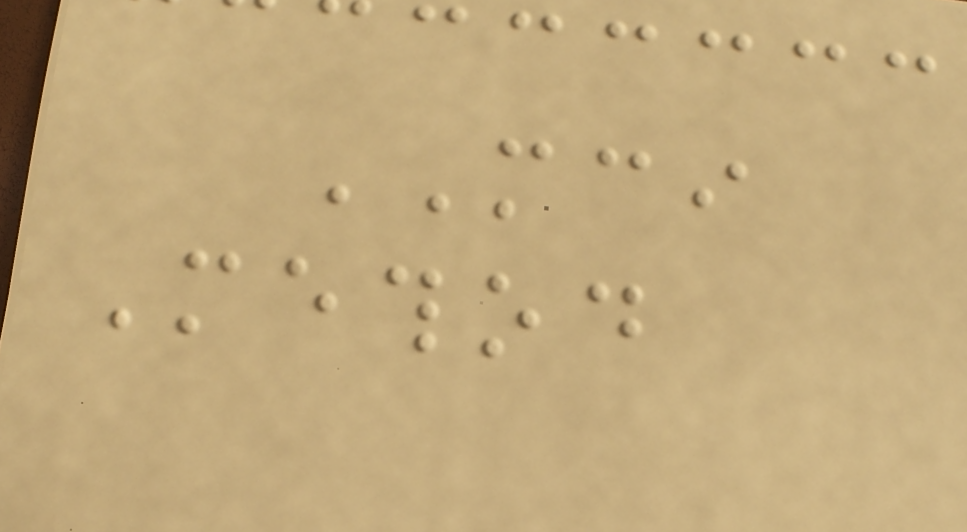MCI
Method
